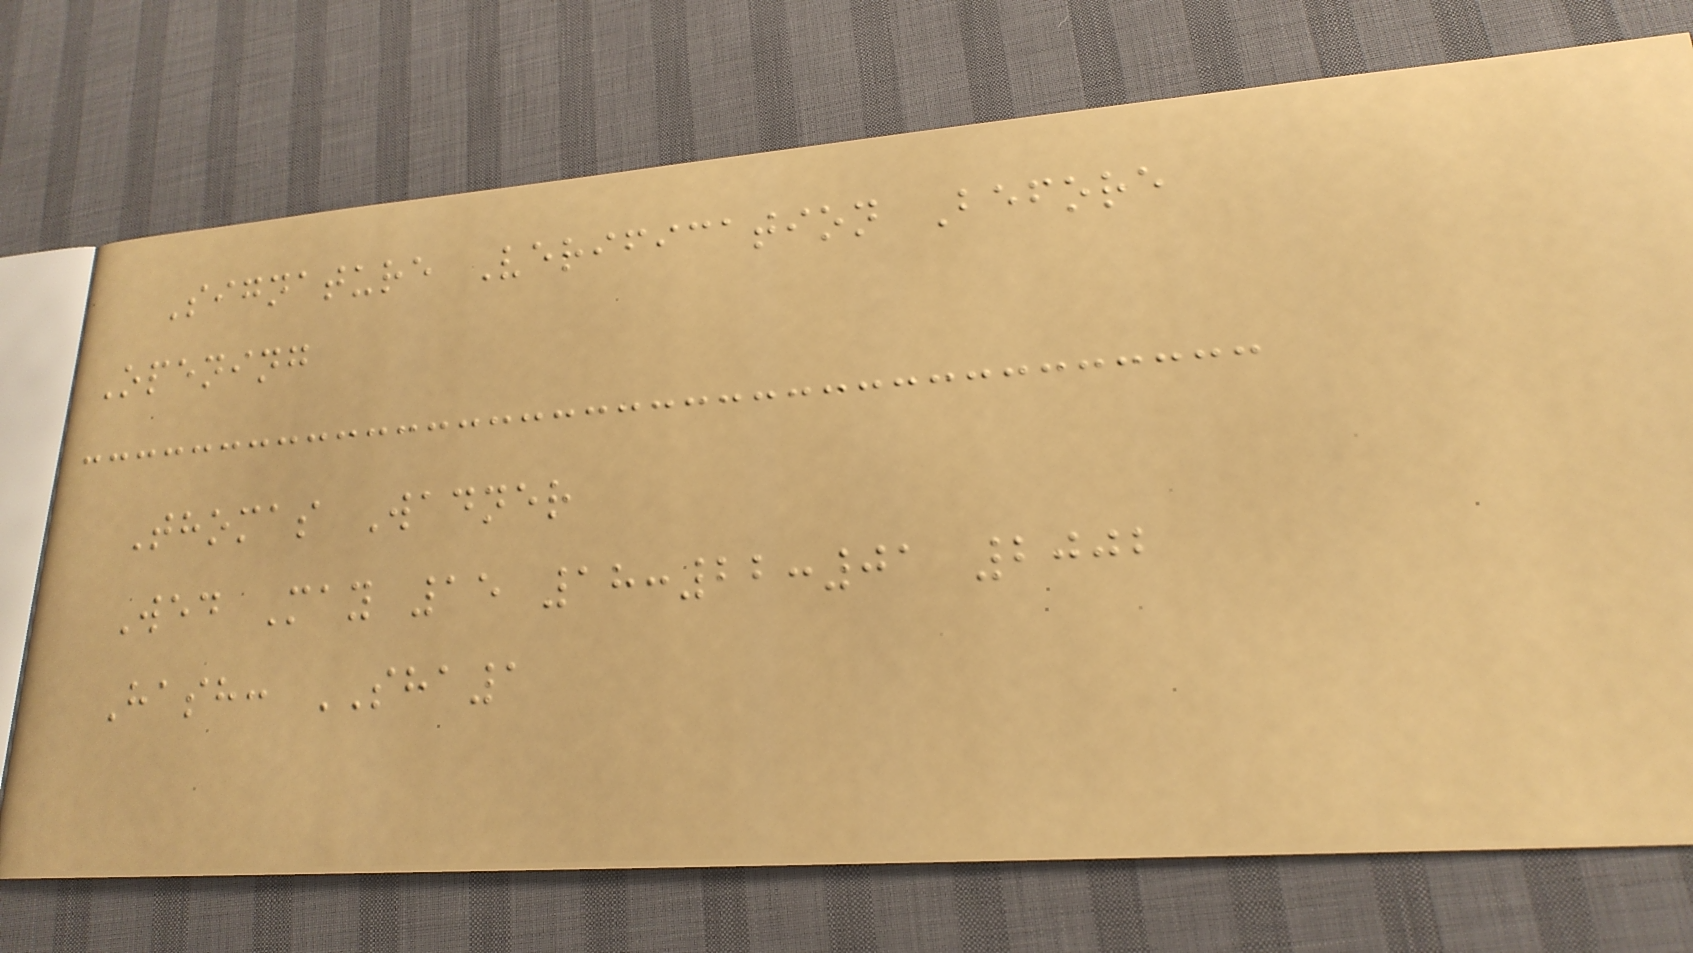Signature Verification Before
Opening
Thomas Wadner
Wed May 15 18:22:01 2002
Hash: SHA1
